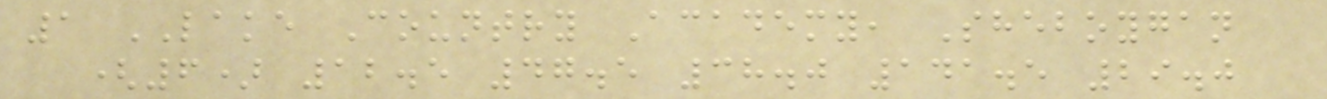1 LAKE Country Academy, Sheboygan
(6) 12.5 47.5 38.0 141.5 29.0
